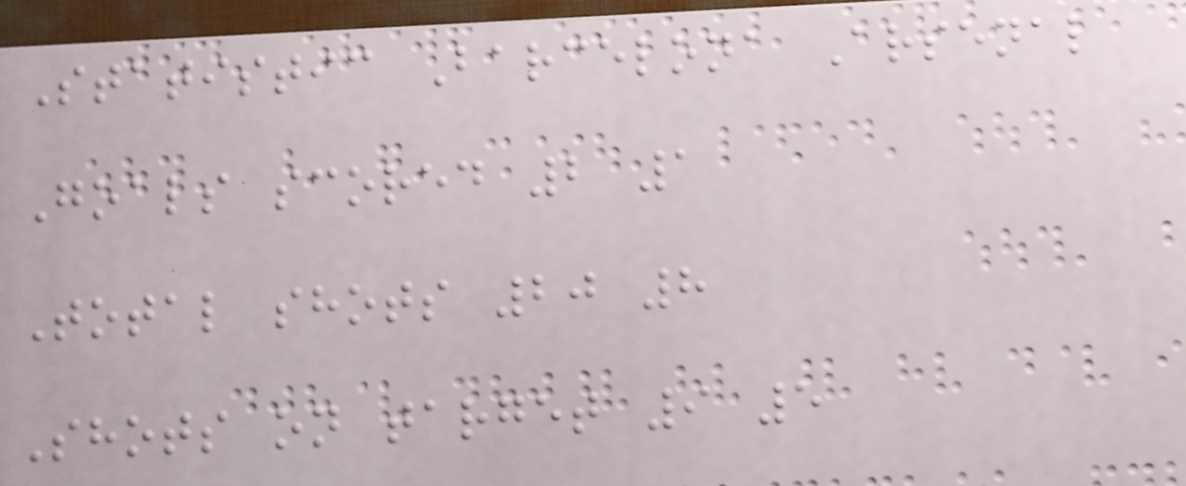Statistic Barcelona Arsenal
Goals scored 2 1
Total shots 20 8
Shots on target 9 5
